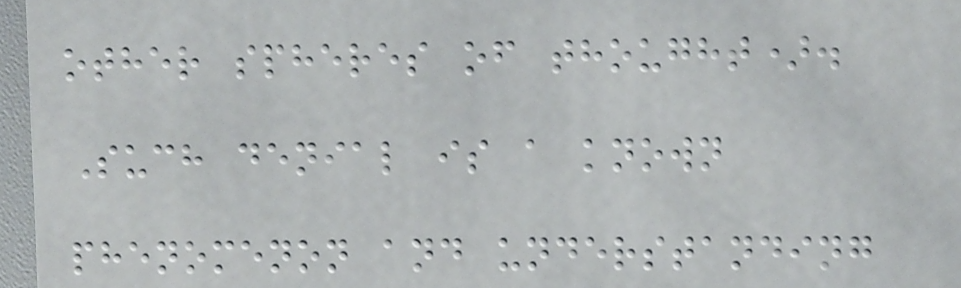other spheres of thought).
Such denial is a known
phenomenon and understanding
